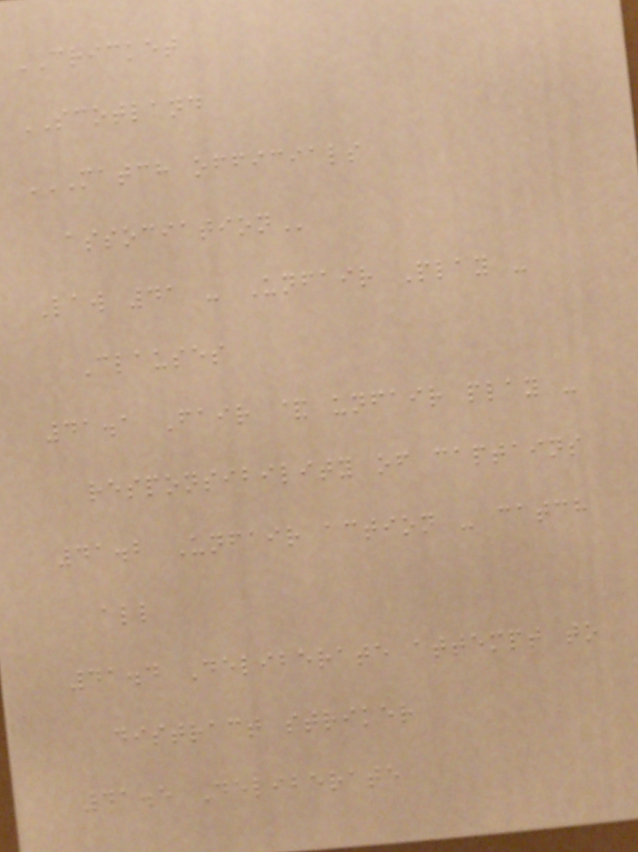CRICKET
SCOTLAND
MATCH OFFICIALS
ASSOCIATION
Law 41 - Unfair Play -
Clauses
41.1 Fair & unfair play -
responsibility of captains
41.2 Unfair action - catch
all
41.4 Deliberate attempt to
distract striker
41.5 Deliberate
